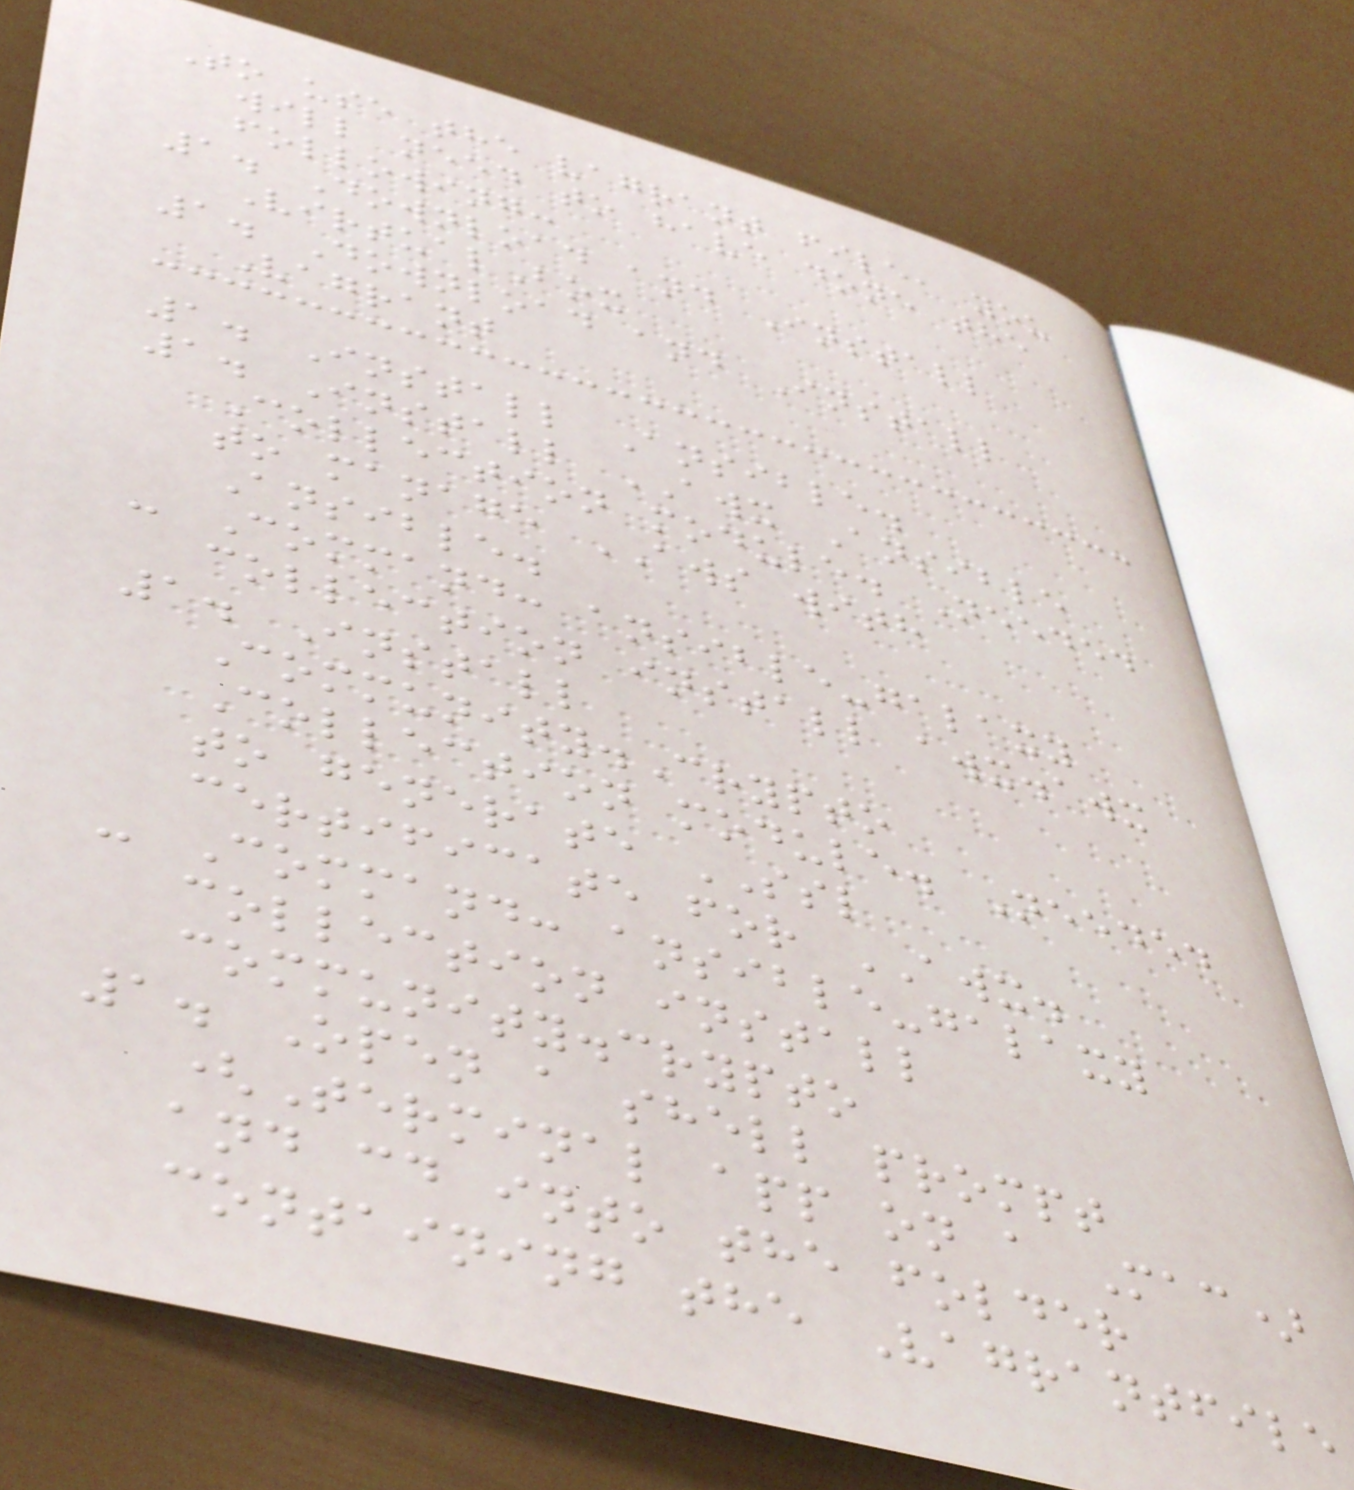To use the vagrant file, you
will need to have done the
following:
1. Download and Install
VirtualBox
1. Download and Install
Vagrant
1. Install Ansible.
1. Install AWX Ansible
Collection module. Needed
to manage AWS with
Ansible.
- Command: ansible-galaxy
collection install awx.awx
1. Install
Community.Crypto
Collection module. Needed
to generate SSL
certificate for AWX.
- Command: ansible-galaxy
collection install
community.crypto
1. Open a shell prompt
(Terminal app on a Mac)
and cd into the folder
containing the Vagrantfile
